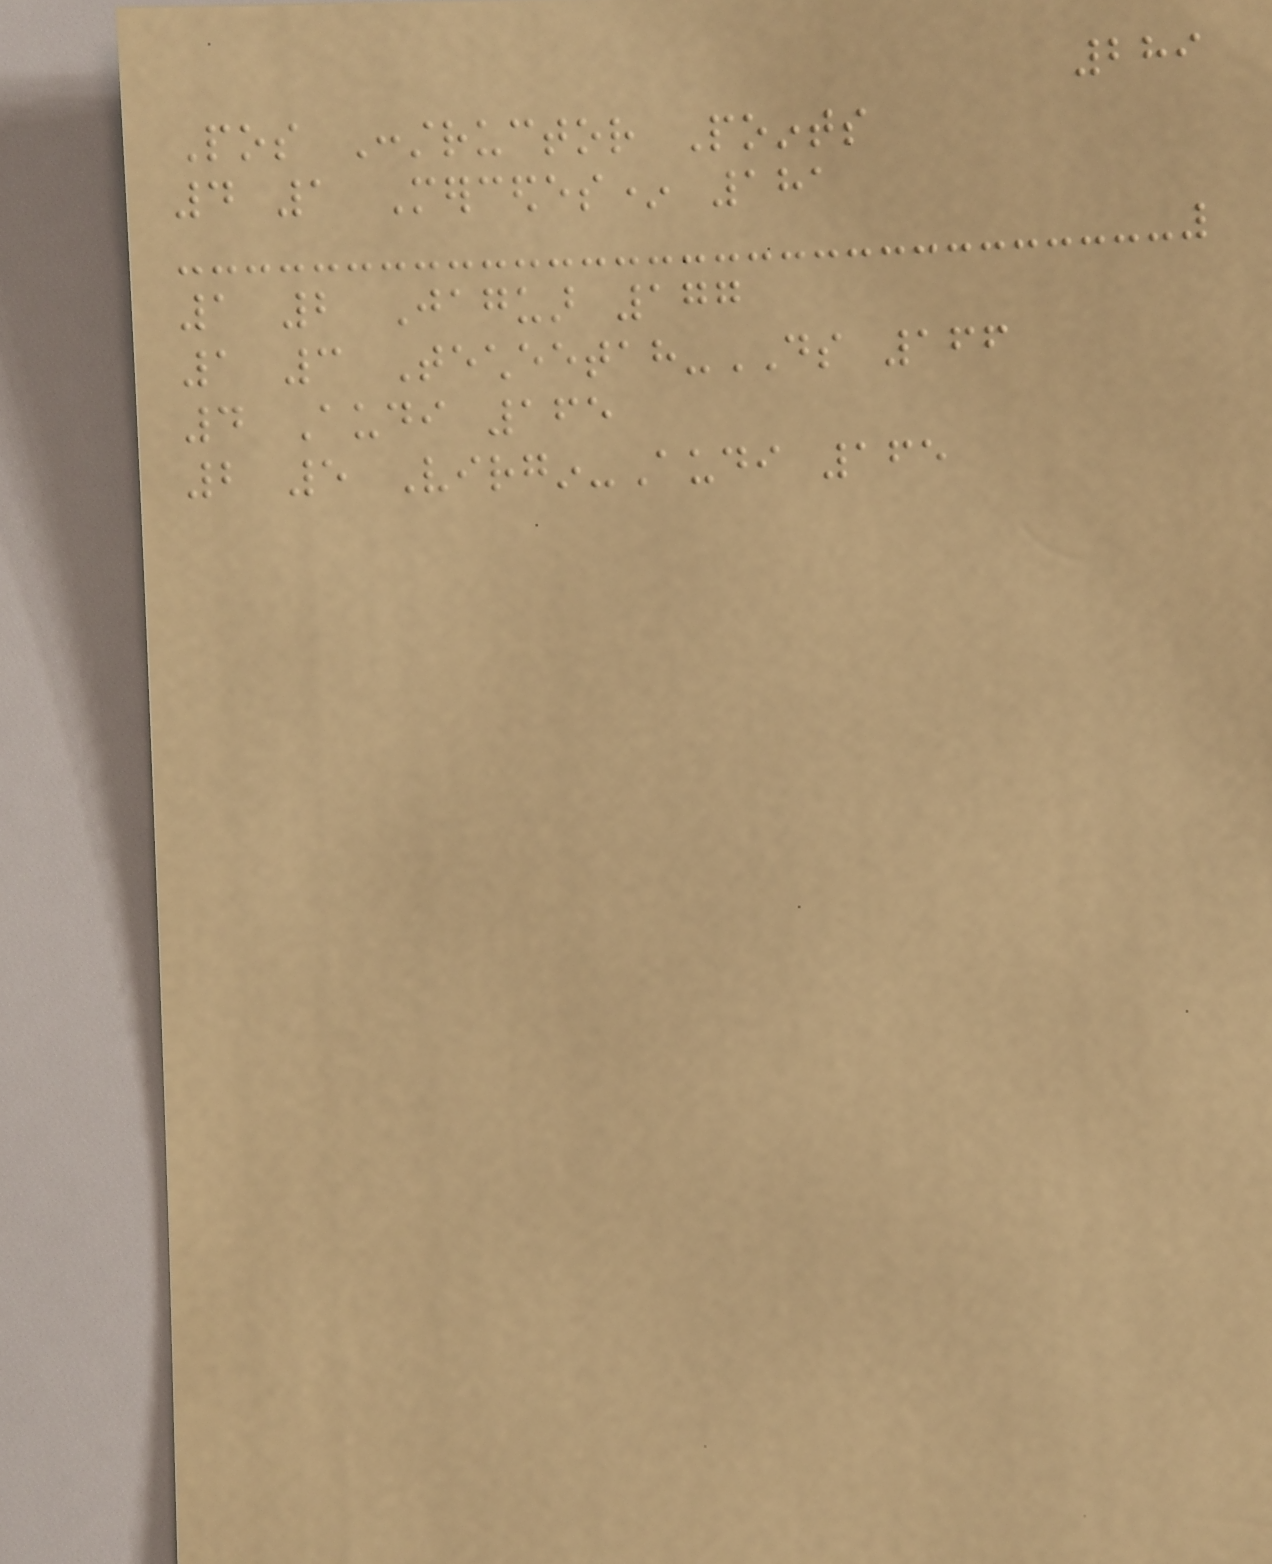289
Pos Constructor Points
4 1 Mercedes* 181
1 2 Jaguar 177
1 3 Techeetah-DS 166
4 Audi 165
2 5 Virgin-Audi 165
